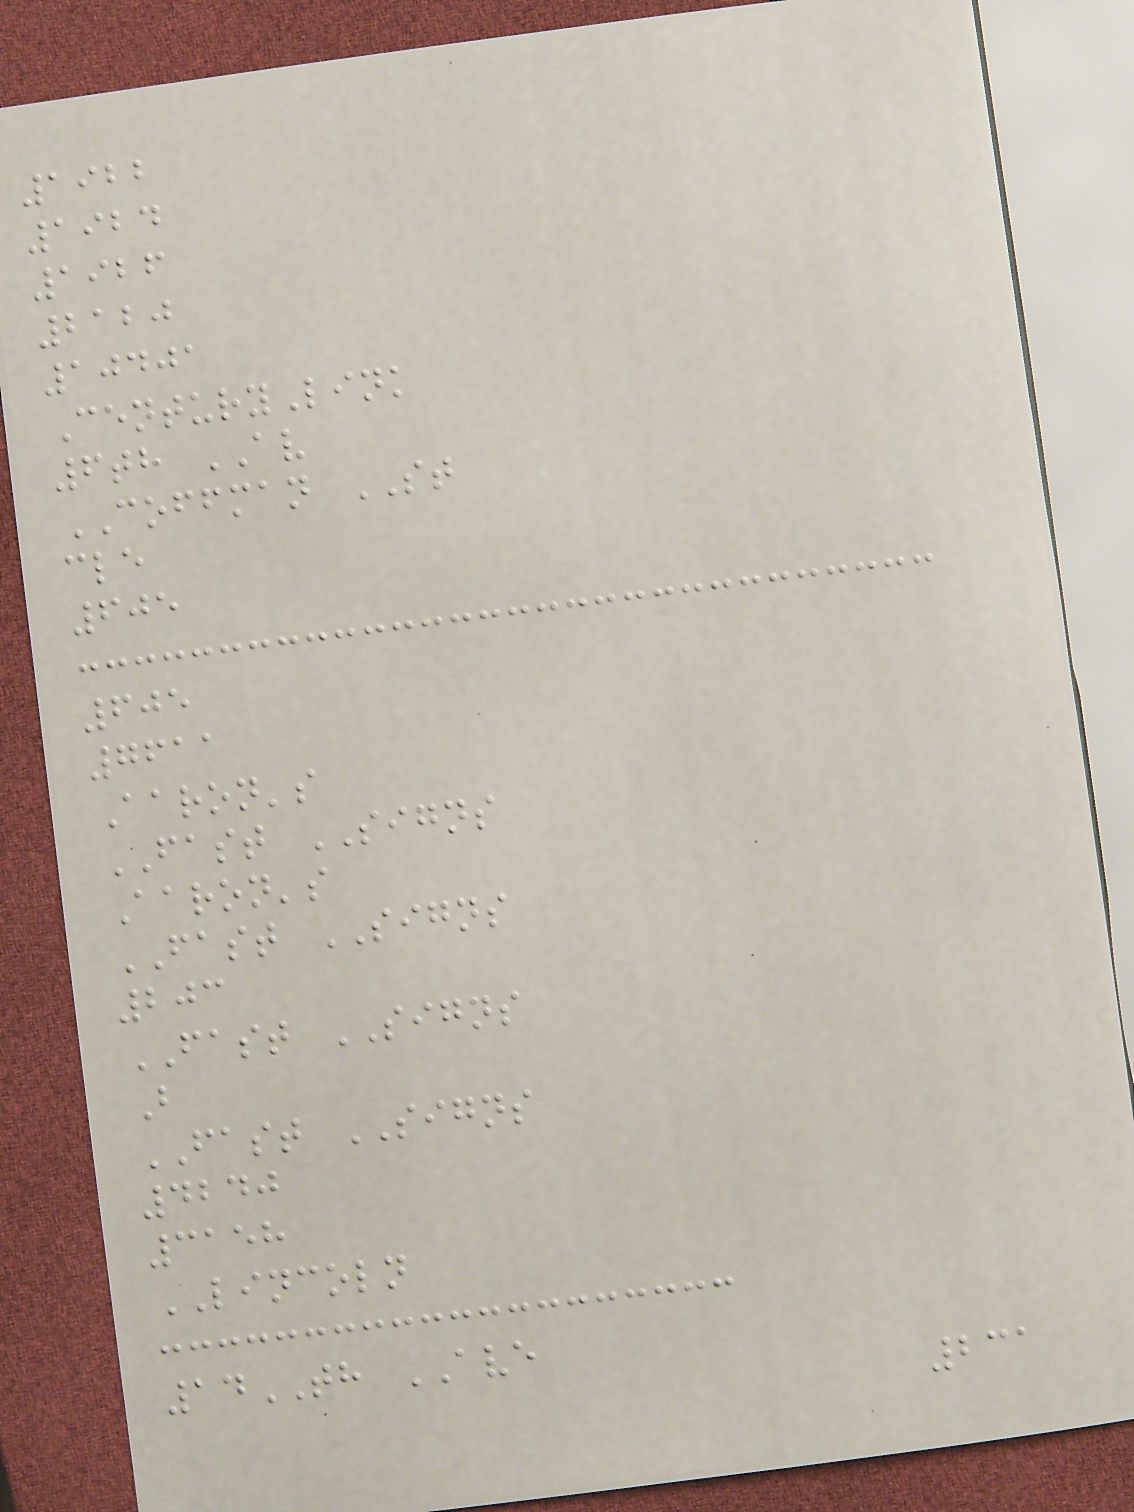1922
1924
1926
2120
10401
CenturyLink
6th AV
COFFMAN ST
cle
605
605
7611
Aaron's
FAST SIGNS
Aaron's
FAST SIGNS
203
FAST SIGNS
B
FAST SIGNS
4240
3158
LINCOLN
14TH AVE
231
